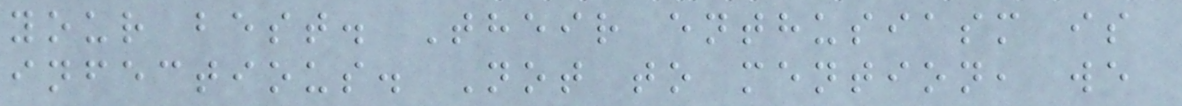your best. Their enthusiasm is
infectious. Not to mention, we
